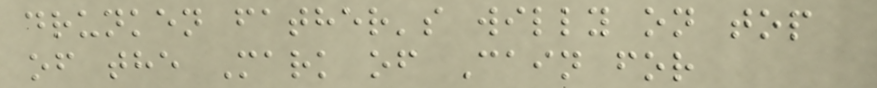drunken father's willy on top
of the Mark of Cain for
